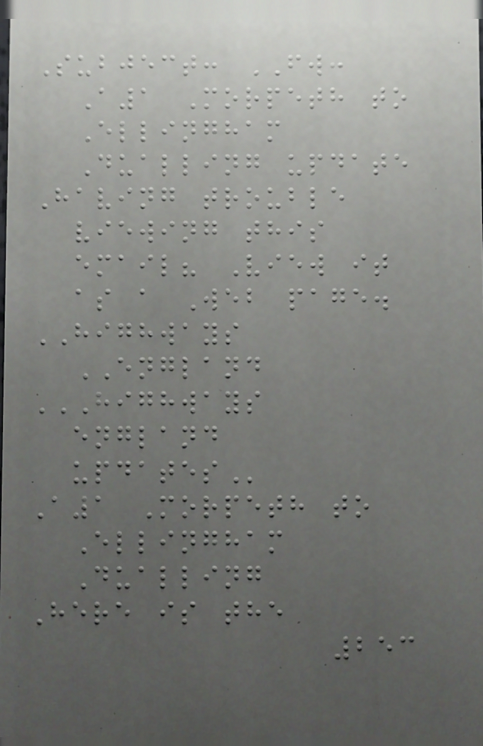Subject: FW:
A1 Morpeth to
Ellingham
Dualling update
Having trouble
viewing this
email? View it
as a Web page.
HIGHWAYS
ENGLAND
HIGHWAYS
ENGLAND
UPDATES
A1 Morpeth to
Ellingham
Dualling
Here is the
253
